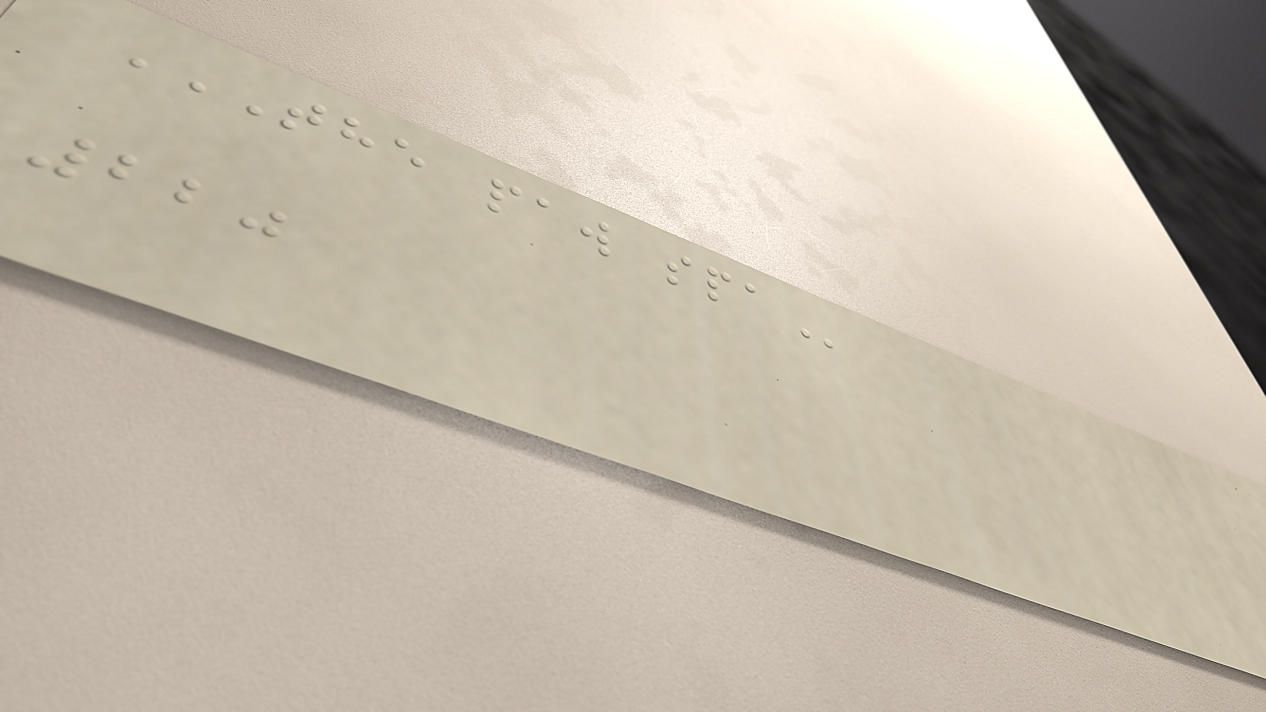THE PAW SPA
220
